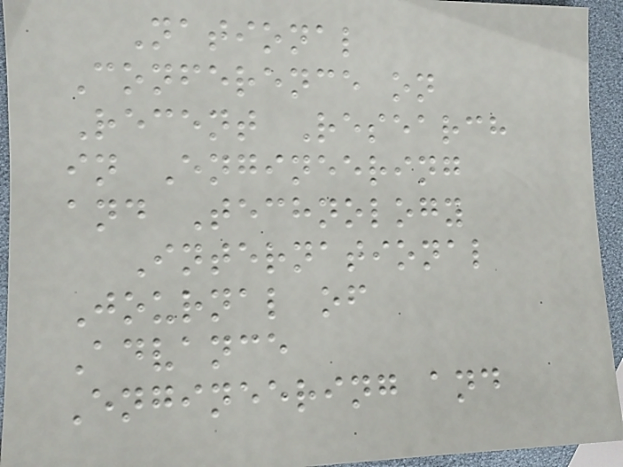National
Conference on
Recent Research
in Engineering
and Technology
International
Journal of
Advance
Engineering and
